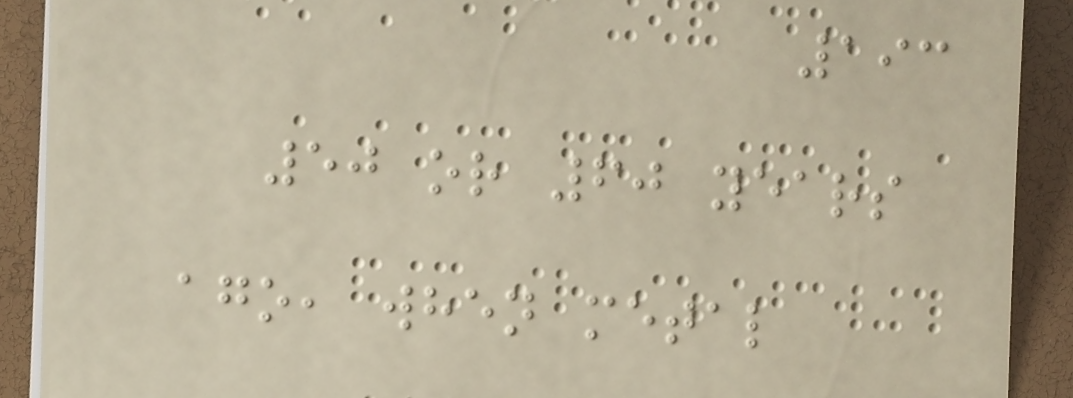193
50 or 60 years
ago, when metal
